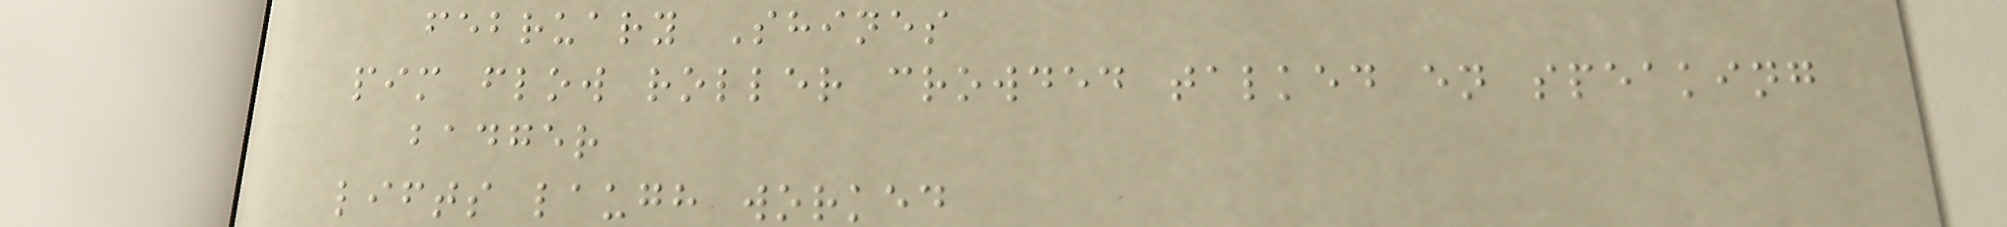february Shines
pim flow roller crowded talked en speaking
badger
lifts laugh worked
